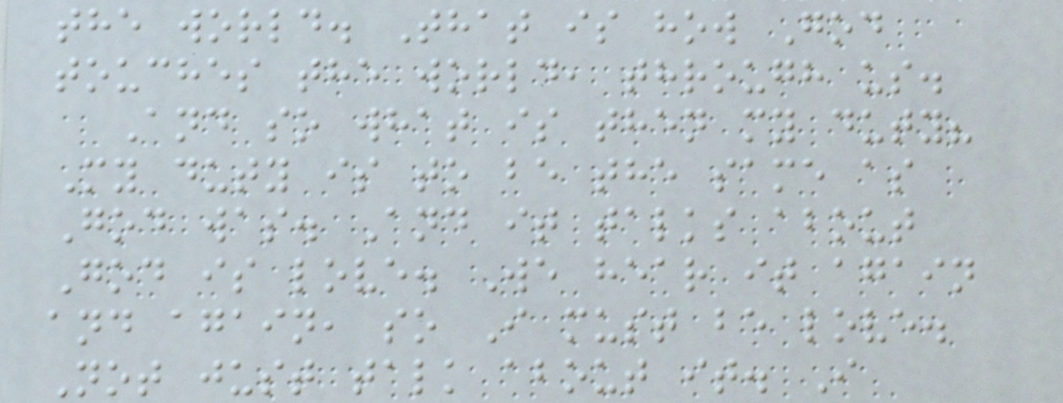the world. That is how God
touches the world, through us.
And so what is then my duty?
My duty is to be the same as
God was. And it talks about
God is love. We hear it again
and again, so I must be love.
Not just talk about it. I
